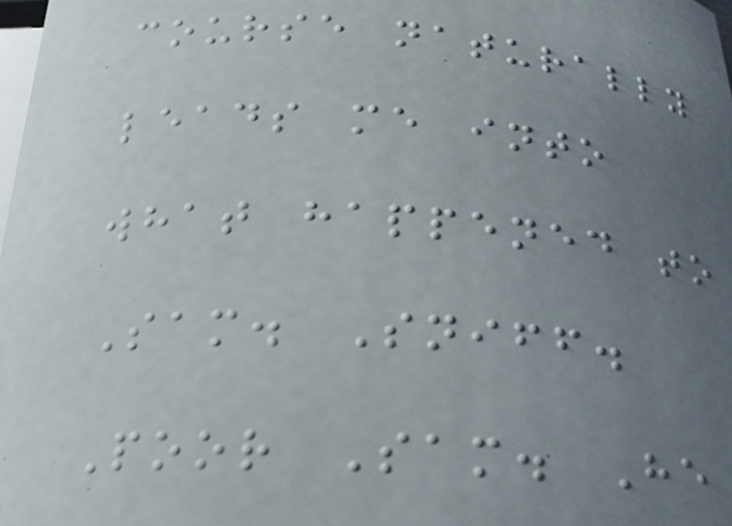course naturally
leads me into
what happened to
Sam. Sniff.
Poor Sam. He
